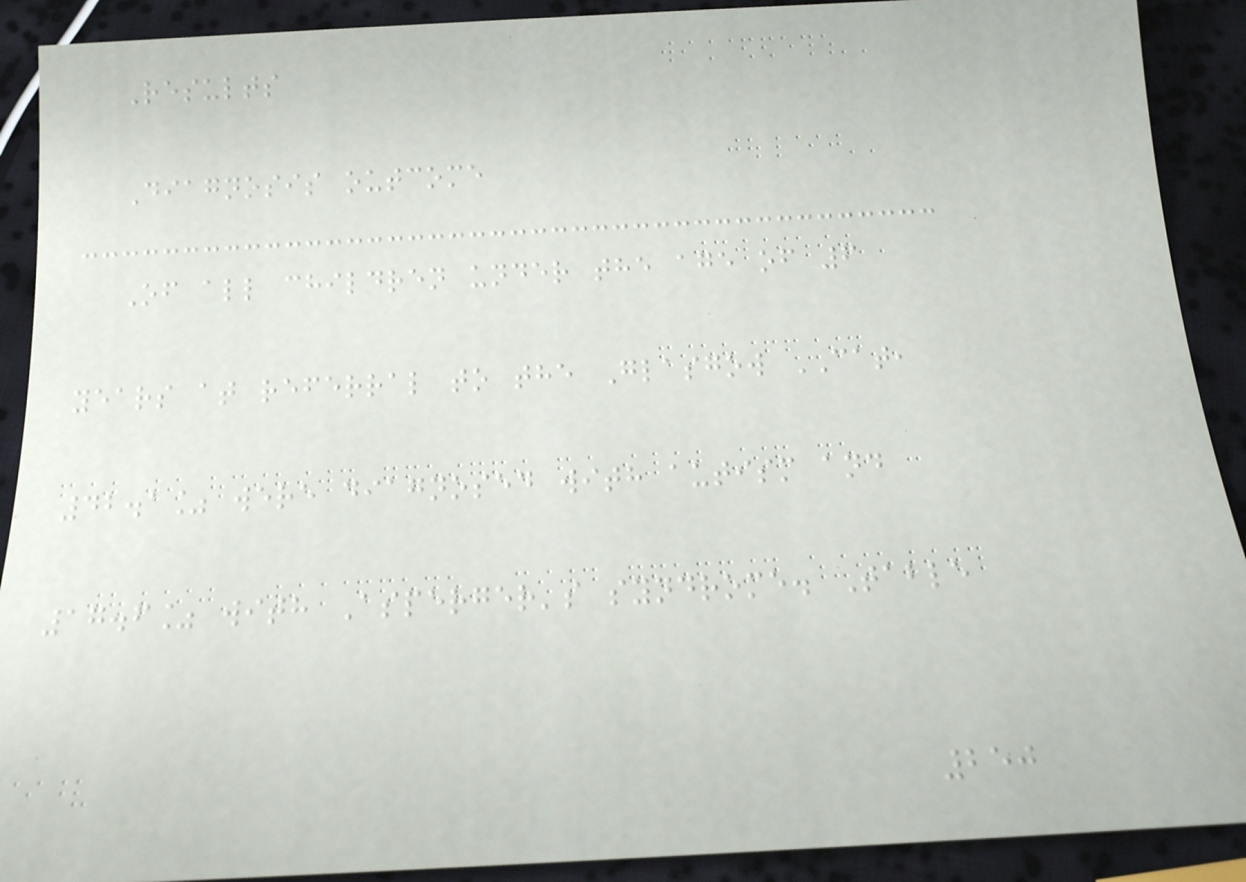Results
Diagnosis outcome
Of all children under the age of 6
years at referral to the Glasgow CAT,
42.1% were diagnosed with autism and
17.6% with Asperger's syndrome. Table
250
